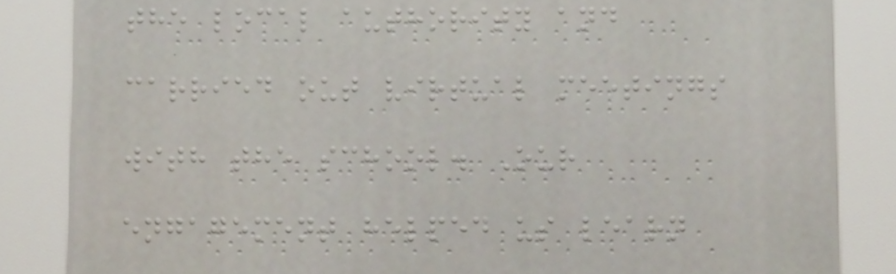the local authority and
carried out virtual meetings
with the school. Our
engagement helped us learn
